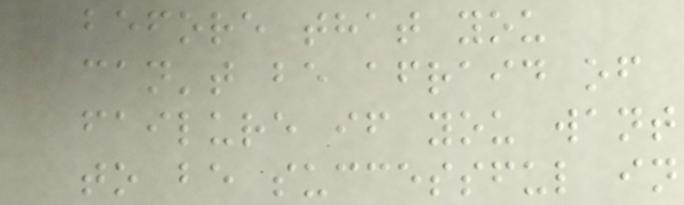before that you
can't be afraid of
failure if you want
to be successful in
